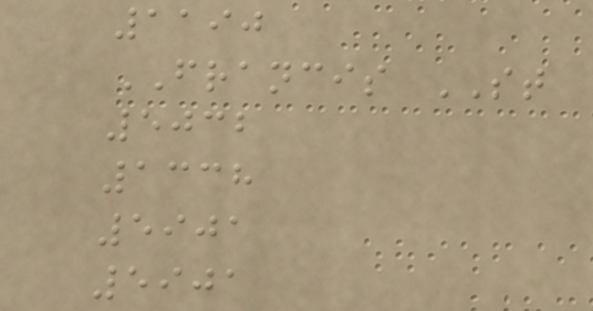1190
FRANCIS ST
5032
1338
5901
5901
